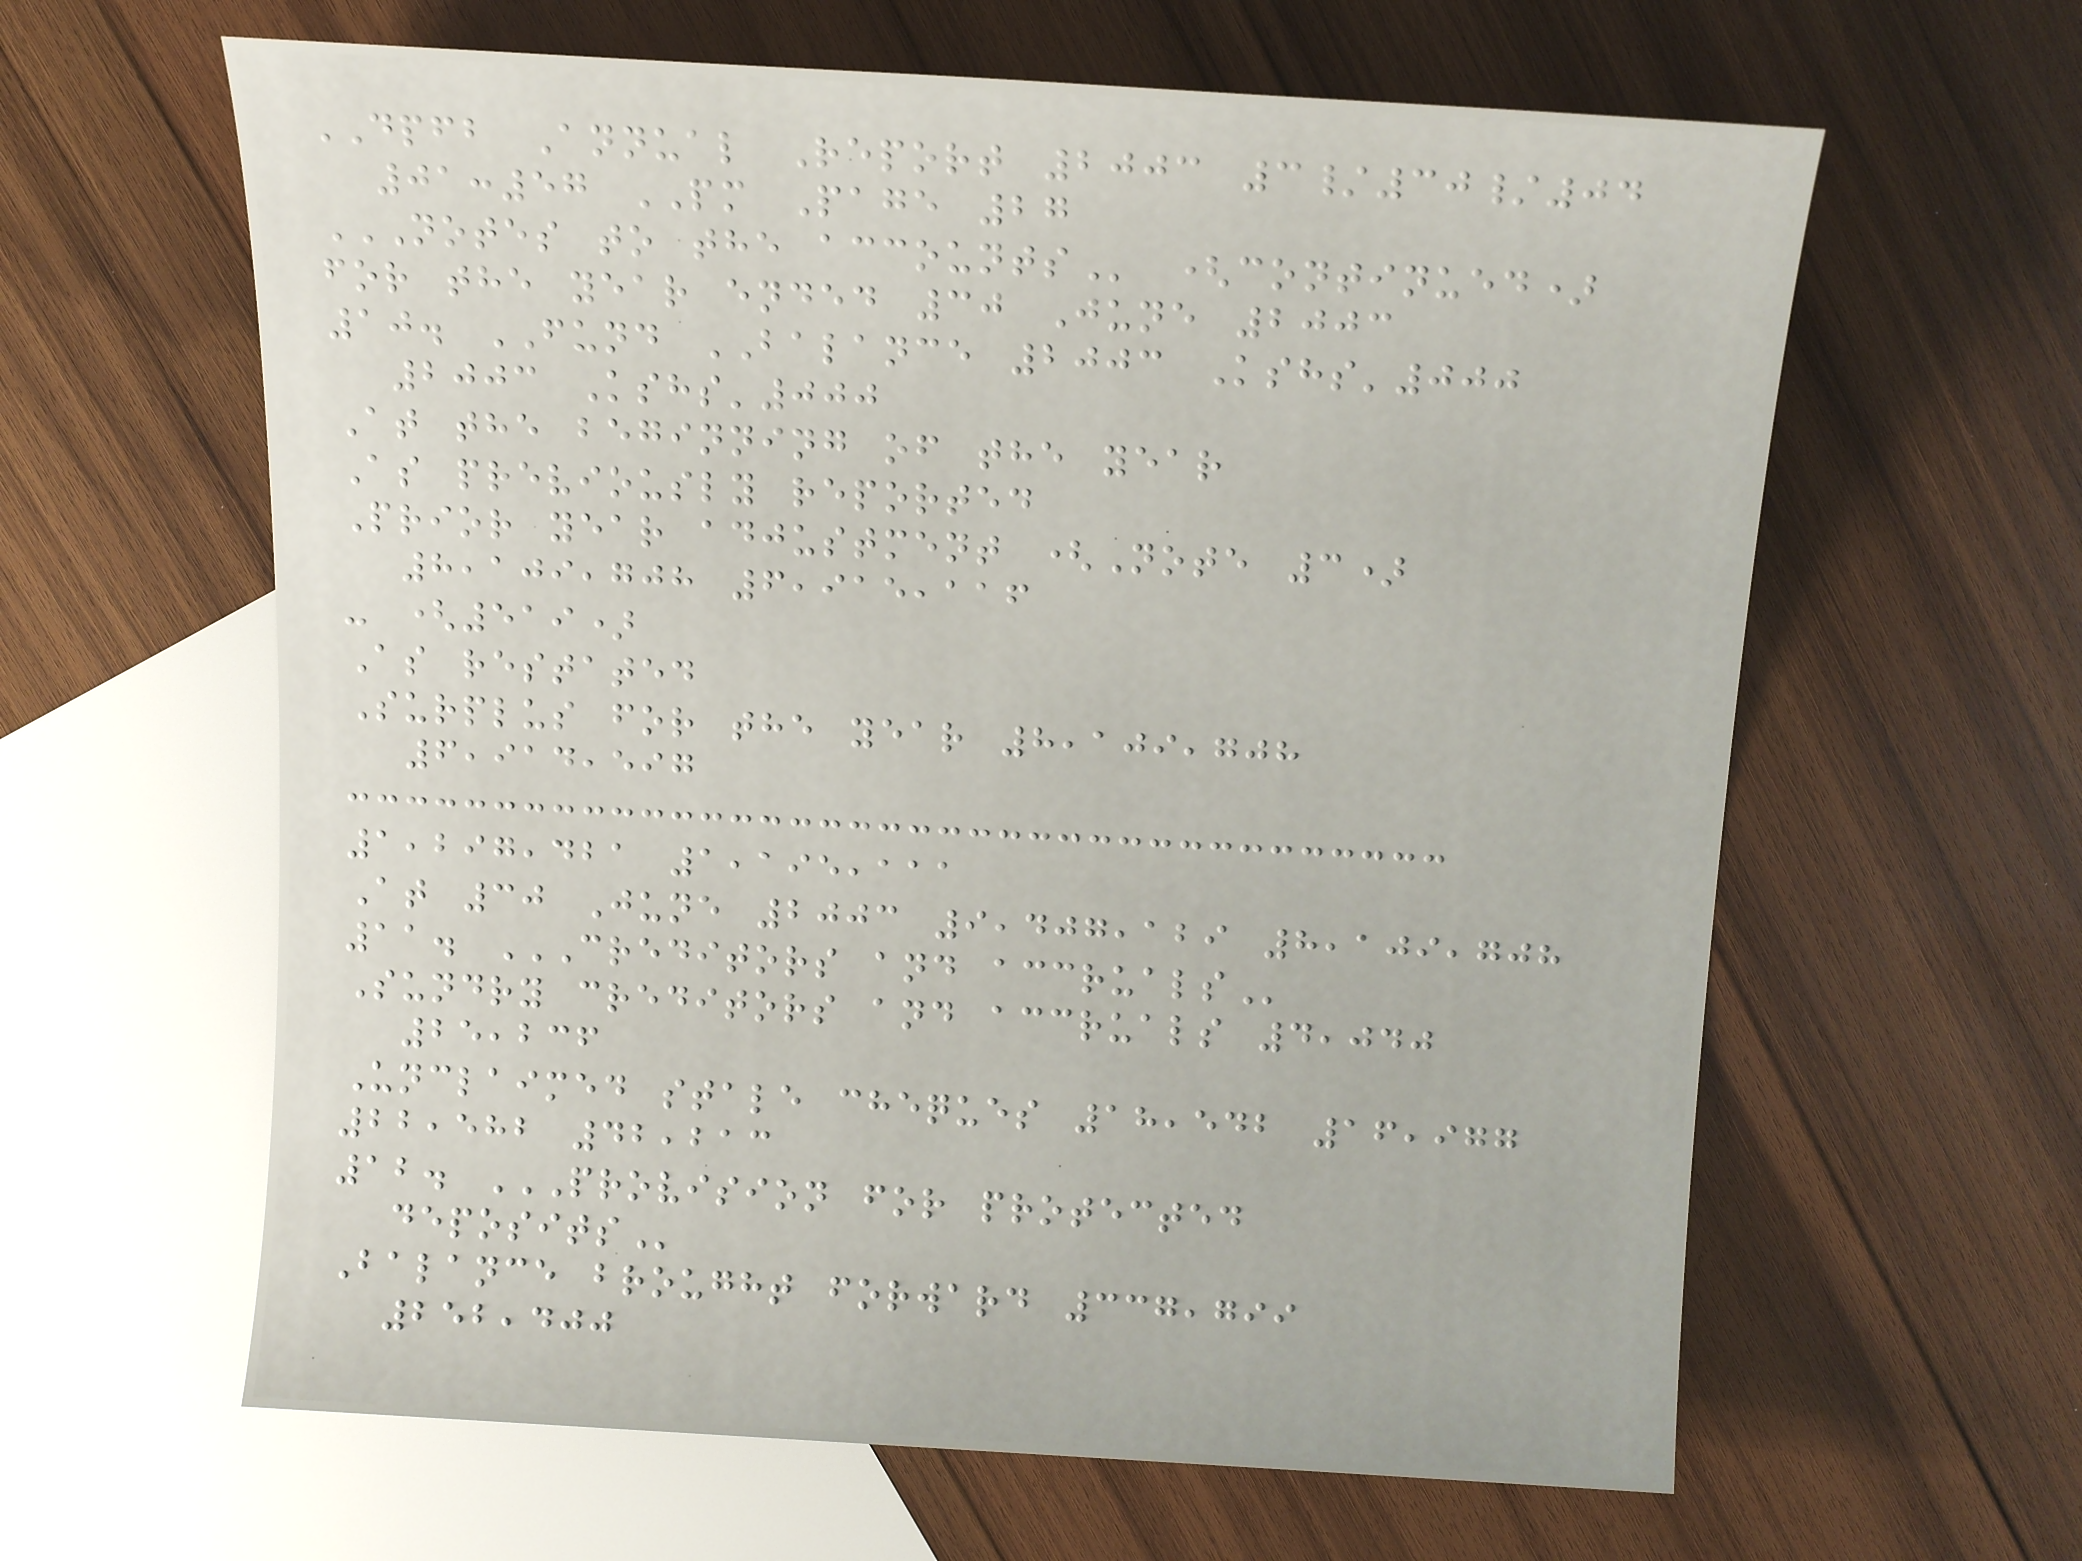DPFB Annual Report 2003 3/30/04
01:57 PM Page 27
NOTES TO THE ACCOUNTS (continued)
for the year ended 30 June 2003
10. FUND BALANCE 2003 Kshs'000
2003 Kshs'000
At the beginning of the year
As previously reported
Prior year adjustment (Note 3)
8,109,708 6,915,116
- (519)
As restated
Surplus for the year 8,109,708
6,914,597
1,297,421 1,195,111
At 30 June 2003 9,407,129 8,109,708
11. CREDITORS AND ACCRUALS
Sundry creditors and accruals 4,040
25,236
Unclaimed stale cheques 18,542 16,977
22,582 42,213
12. PROVISION FOR PROTECTED
DEPOSITS
Balance brought forward 337,799
252,400
